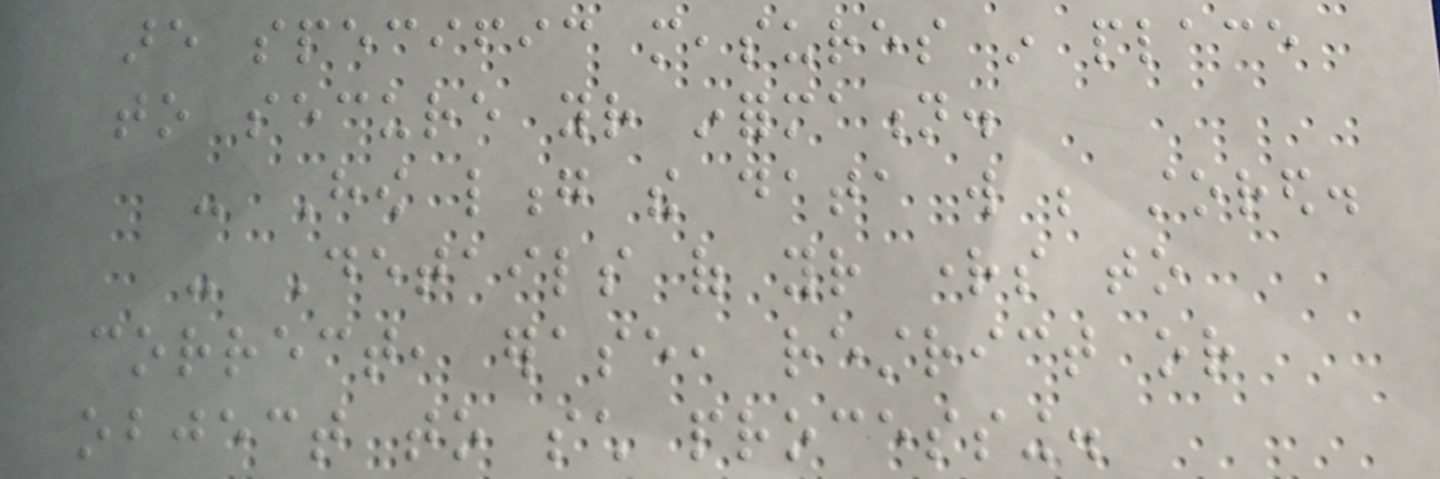are specific measures in place
to secure your information.
- How long the data will be stored.
- Details of your rights to
correct, erase, restrict or
object to such processing.
